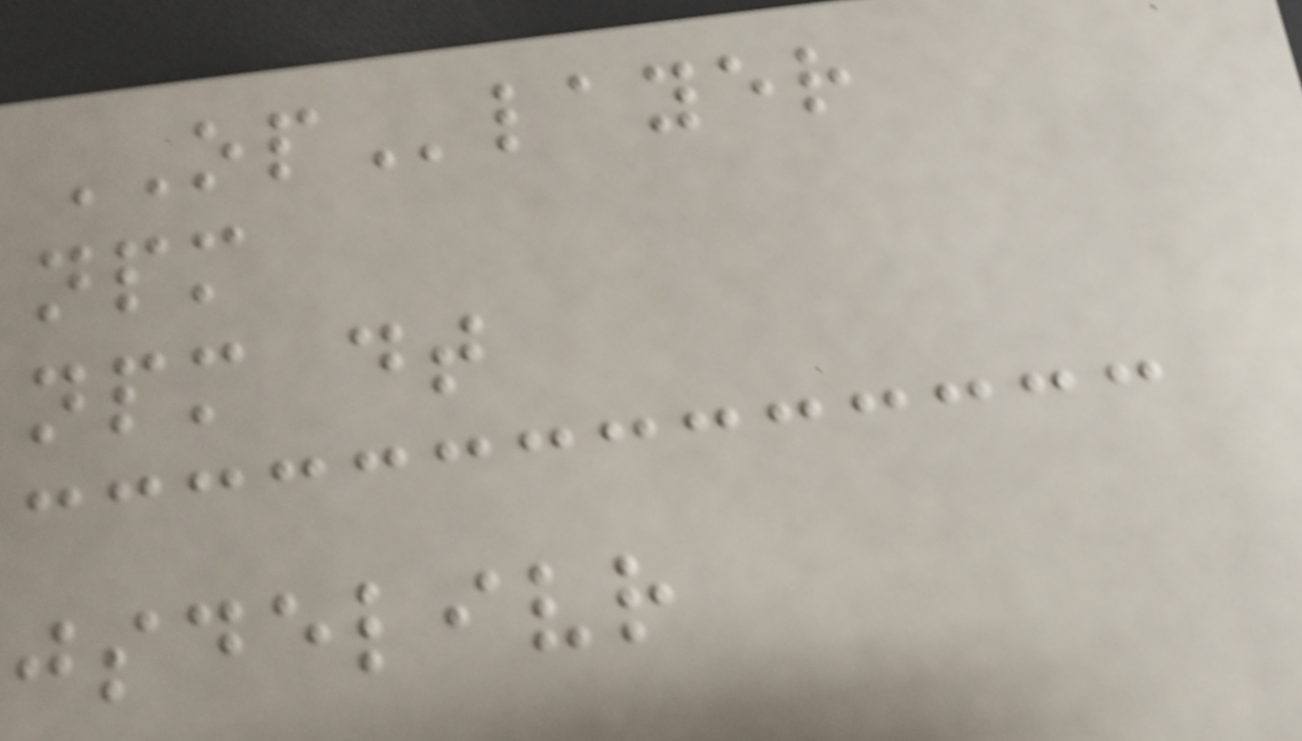OPlayer
npm
npm dt
jsdelivr
